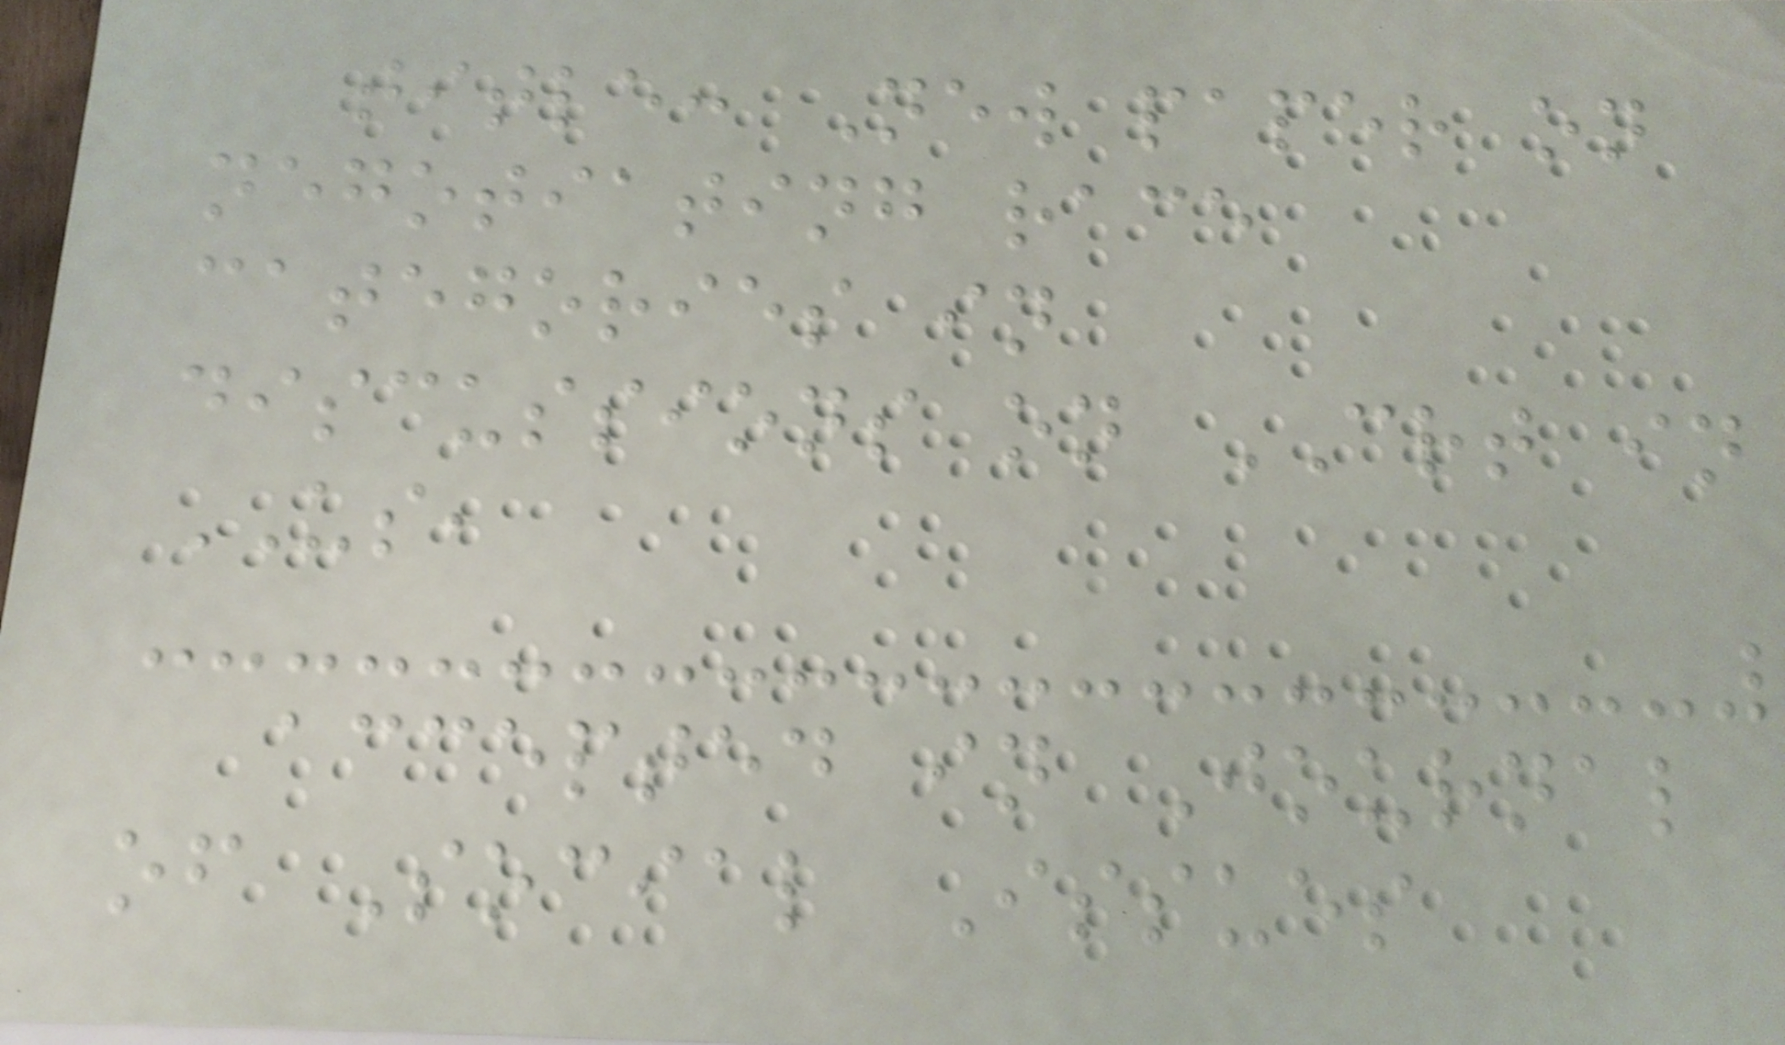title: New paper on
negotiating race
categories in
discussions on CRT in
US,
accepted in Journal
of Social Issues
